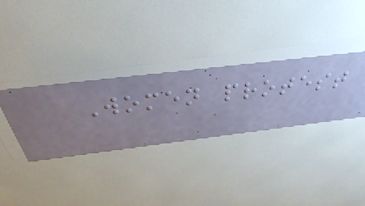Women protest
